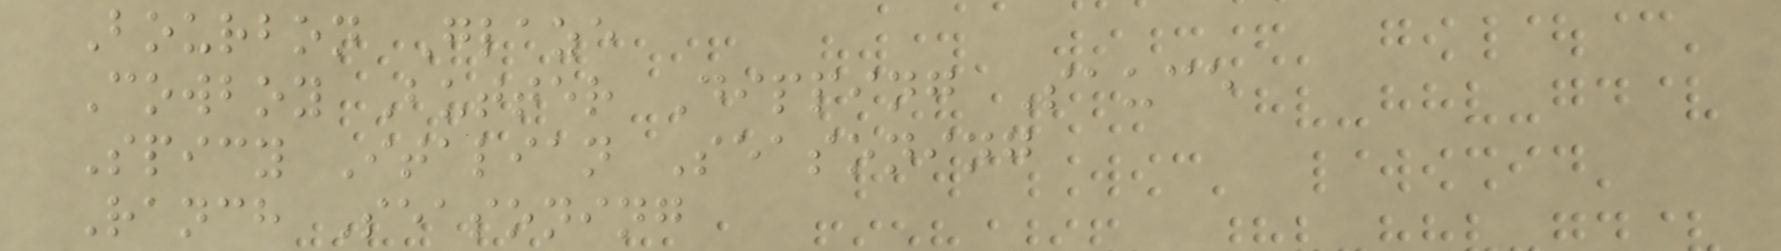Bourbon Glaze
Cowboy Butter Dipping Sauce
Spicy Italian Seasoning
Ranch Seasoning
